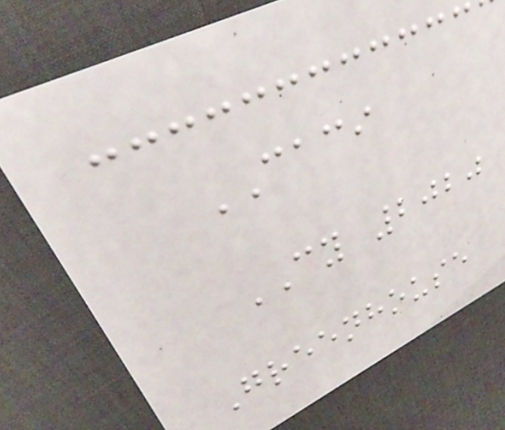CACI
CY 2020
Greenhouse
